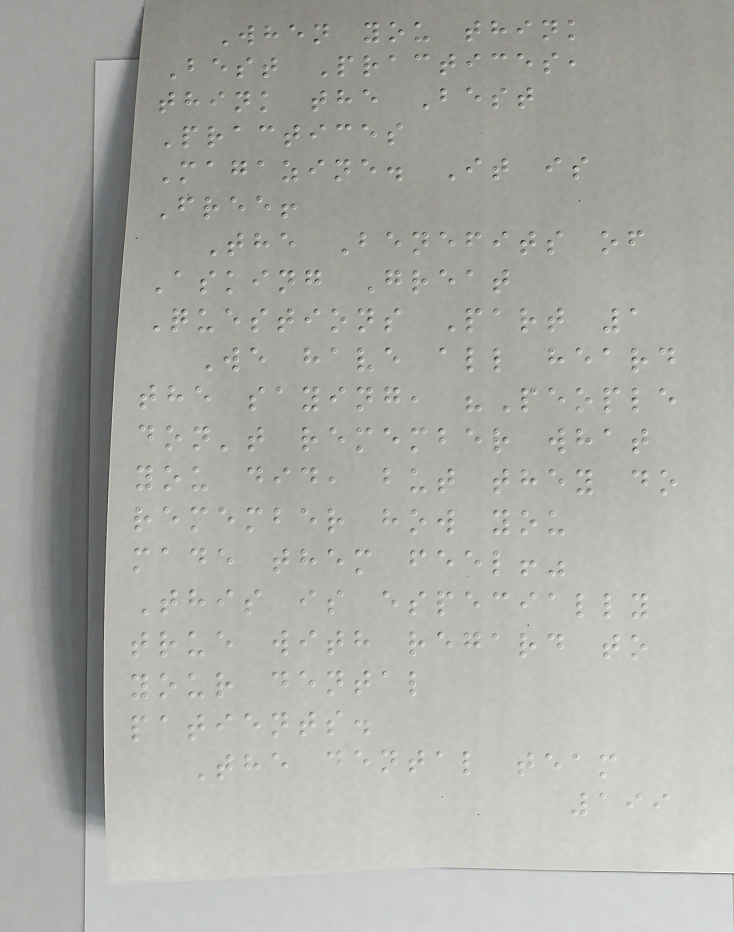When you think
Best Practices,
think the Best
Practices
Magazine. It is
Free!
The Benefits of
Asking Great
Questions Part 1
We have all heard
the saying, "People
don't remember what
you did, but they do
remember how you
made them feel!"
This is especially
true with regard to
your dental
patients.
The dental team
199
